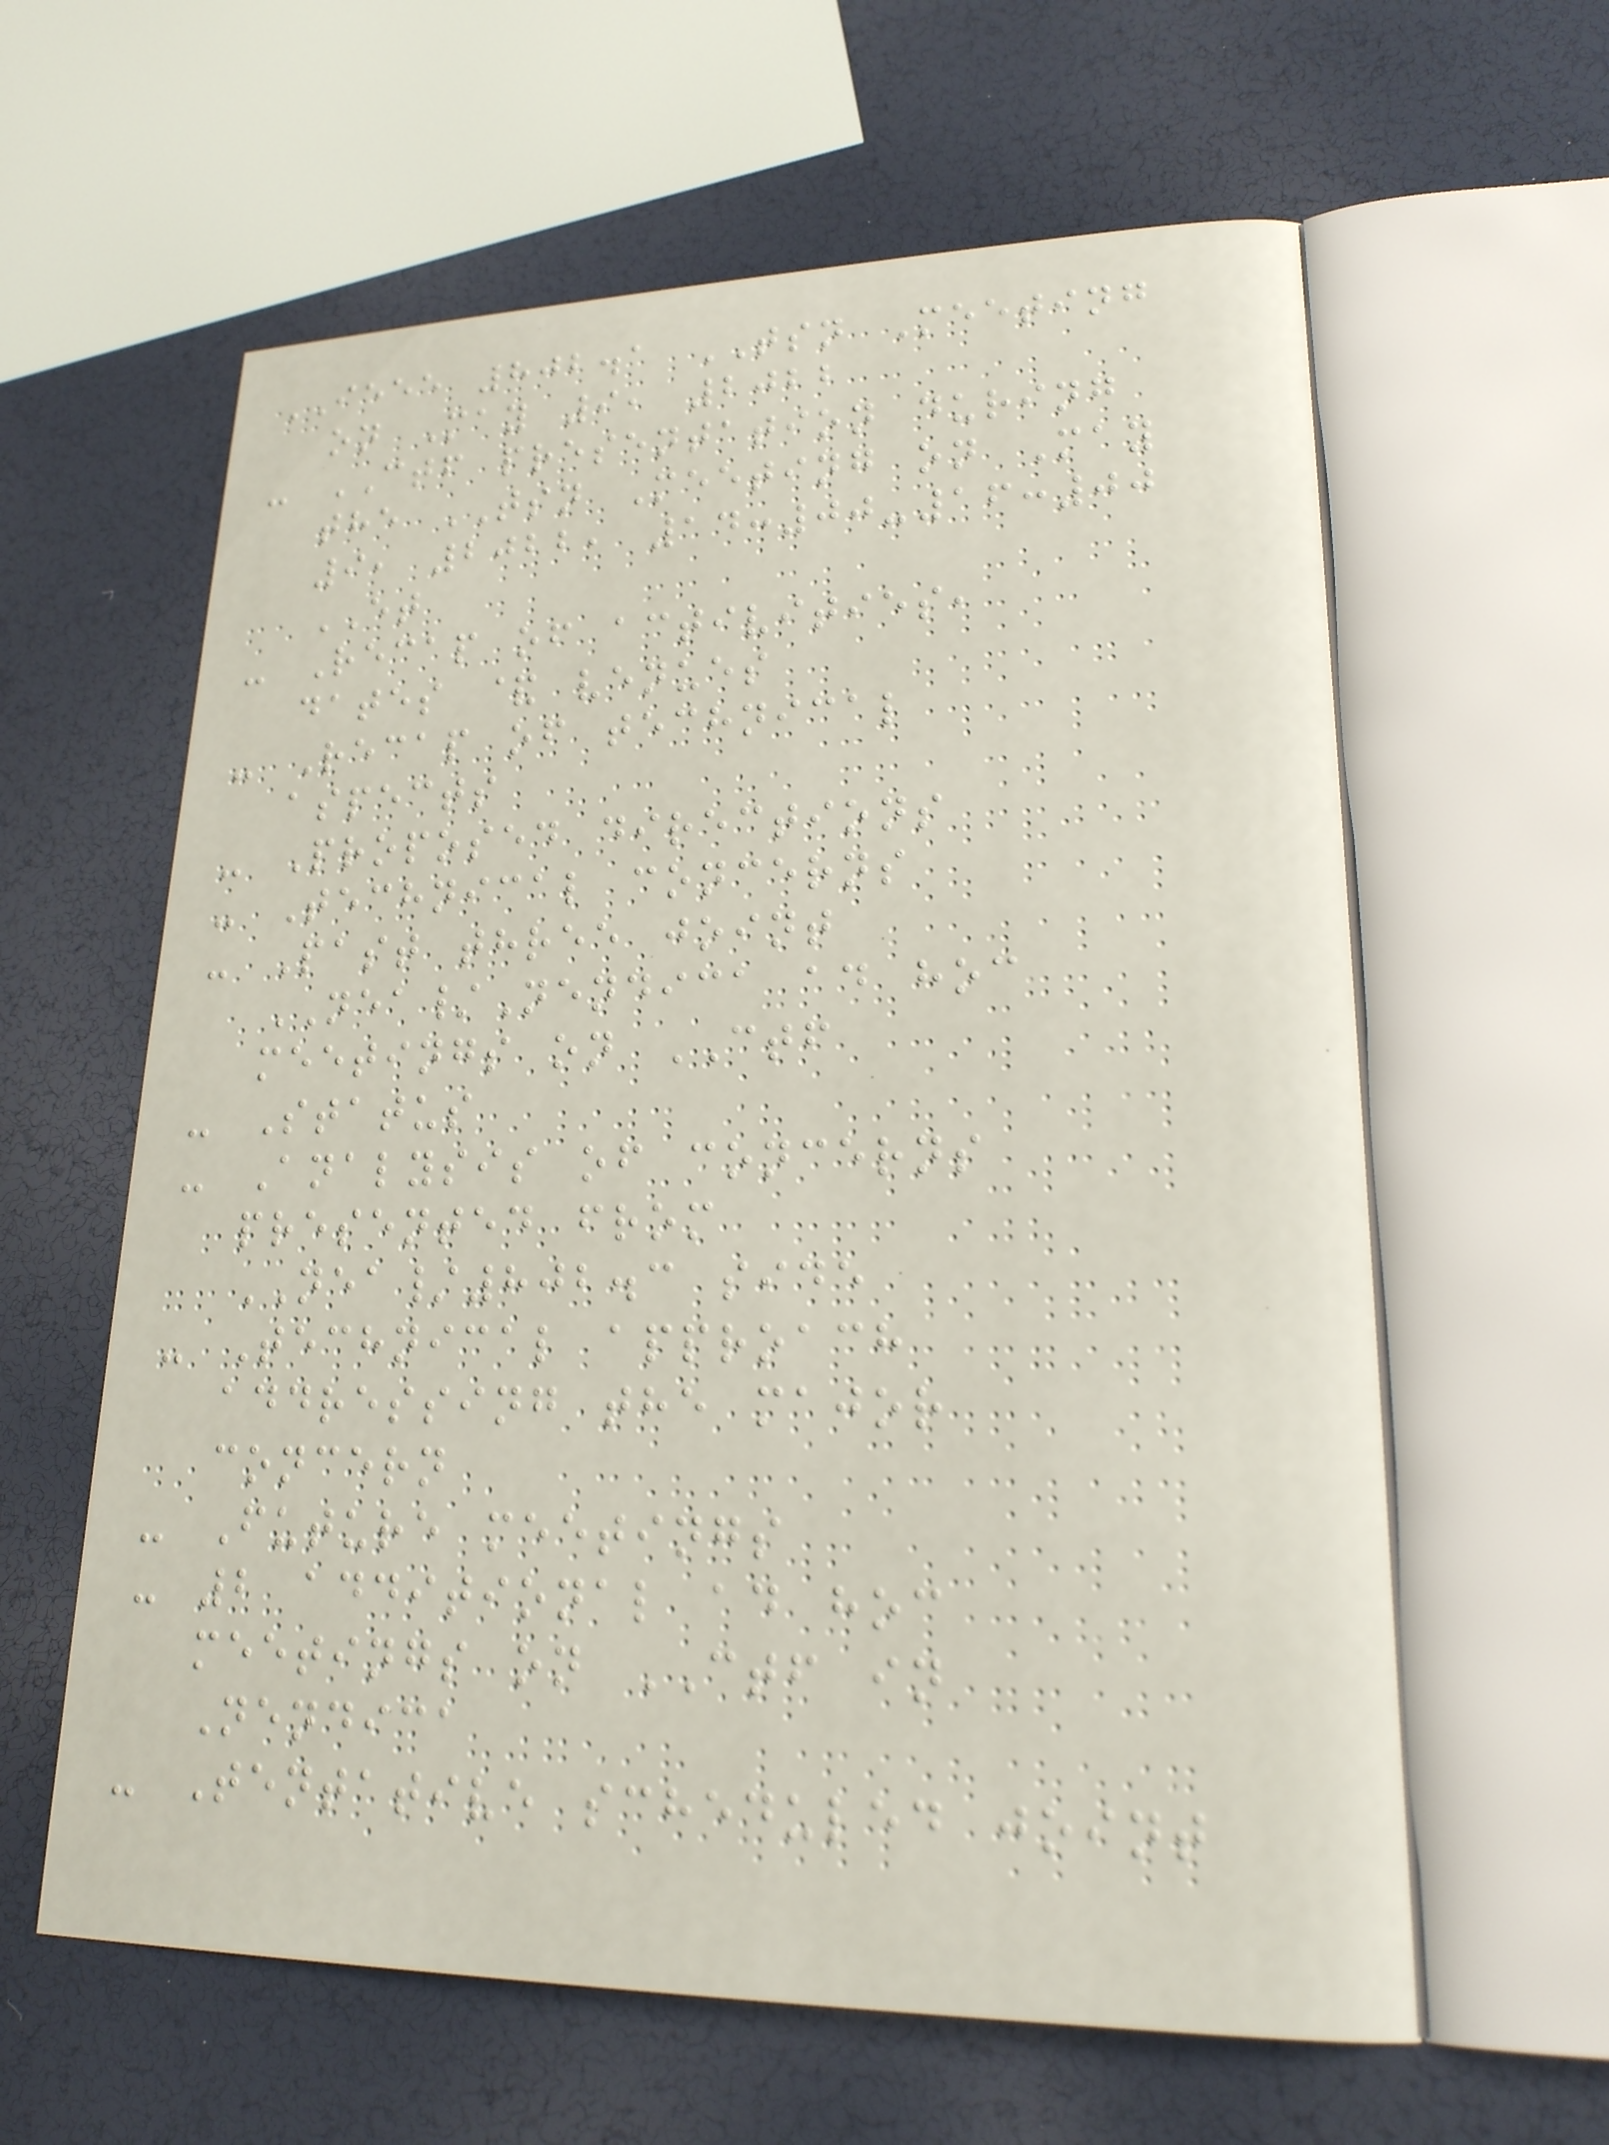IEEE 802.1 TSN Meeting
on May 9, 2022
- CTF presentation during
the TSN Meeting on May
9, 2022, 14:00-16:00
ET
- Recap of activities,
dates & venues
- Recap of technical
aspects
- Proposed directions
- Technical concerns
- Past three joint
NEA/Nendica ad hoc
meetings on CTF
- Status
- Analysis of concerns
presented from
NEA/802.3 side
- Technical approach
addressing the major
concern
- Future meetings
- 2 additional ad hoc
meetings on CTF in
Nendica
- Tentative scheduled joint
